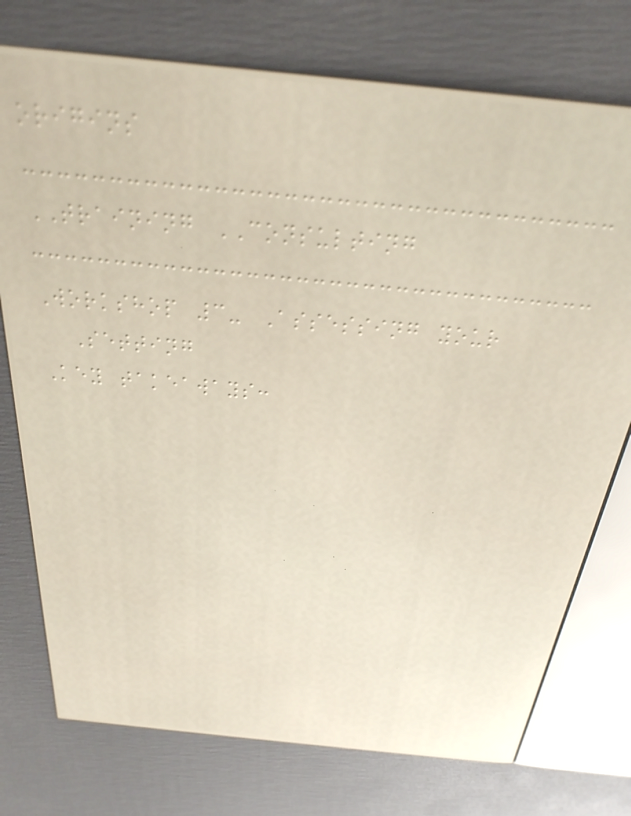origins
TRAINING CONSULTING
Workshop 3- Assessing your
Setting
Key takeaways:
